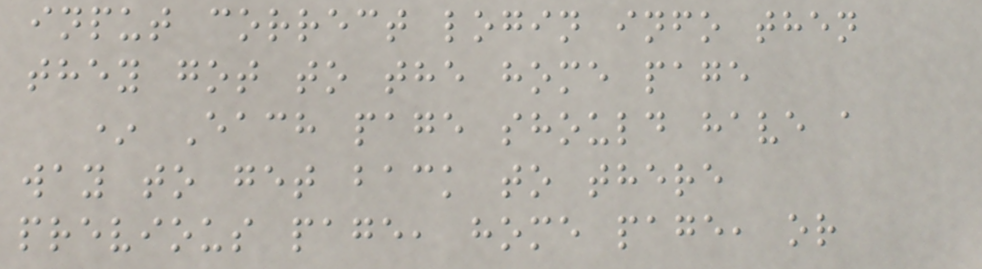input correct login info then
they got to the home page
* Each page should have a
way to get back to there
previous page, home page, or
